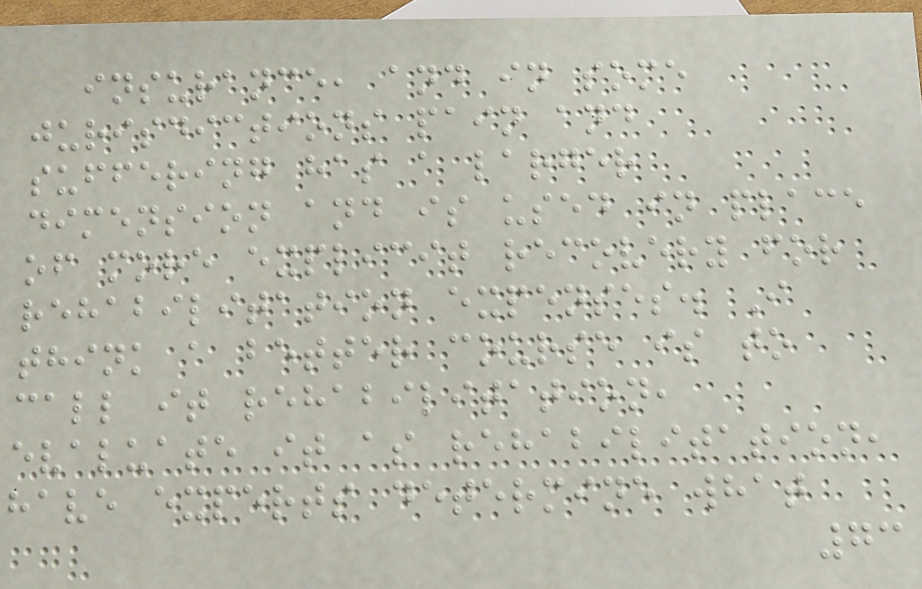insurance, and in some
jurisdictions pain and
suffering has a larger
dimension and is used in place
of more explicit recovery for
rehabilitation expenses. I
think a better course is to
call it rehabilitation,
evaluate it as rehabilitation,
have experts determine what
73
